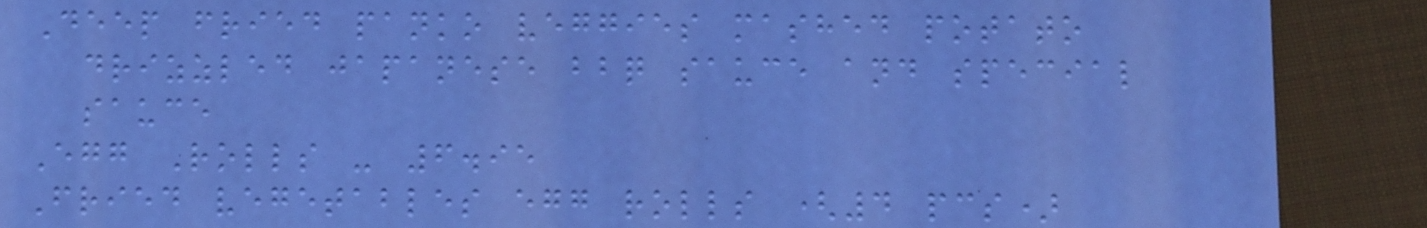Deep fried panko veggies mashed potato
drizzled japanese bbq sauce and special
sauce
Egg Rolls - 6.95
Fried vegetables egg rolls (4 pcs)
